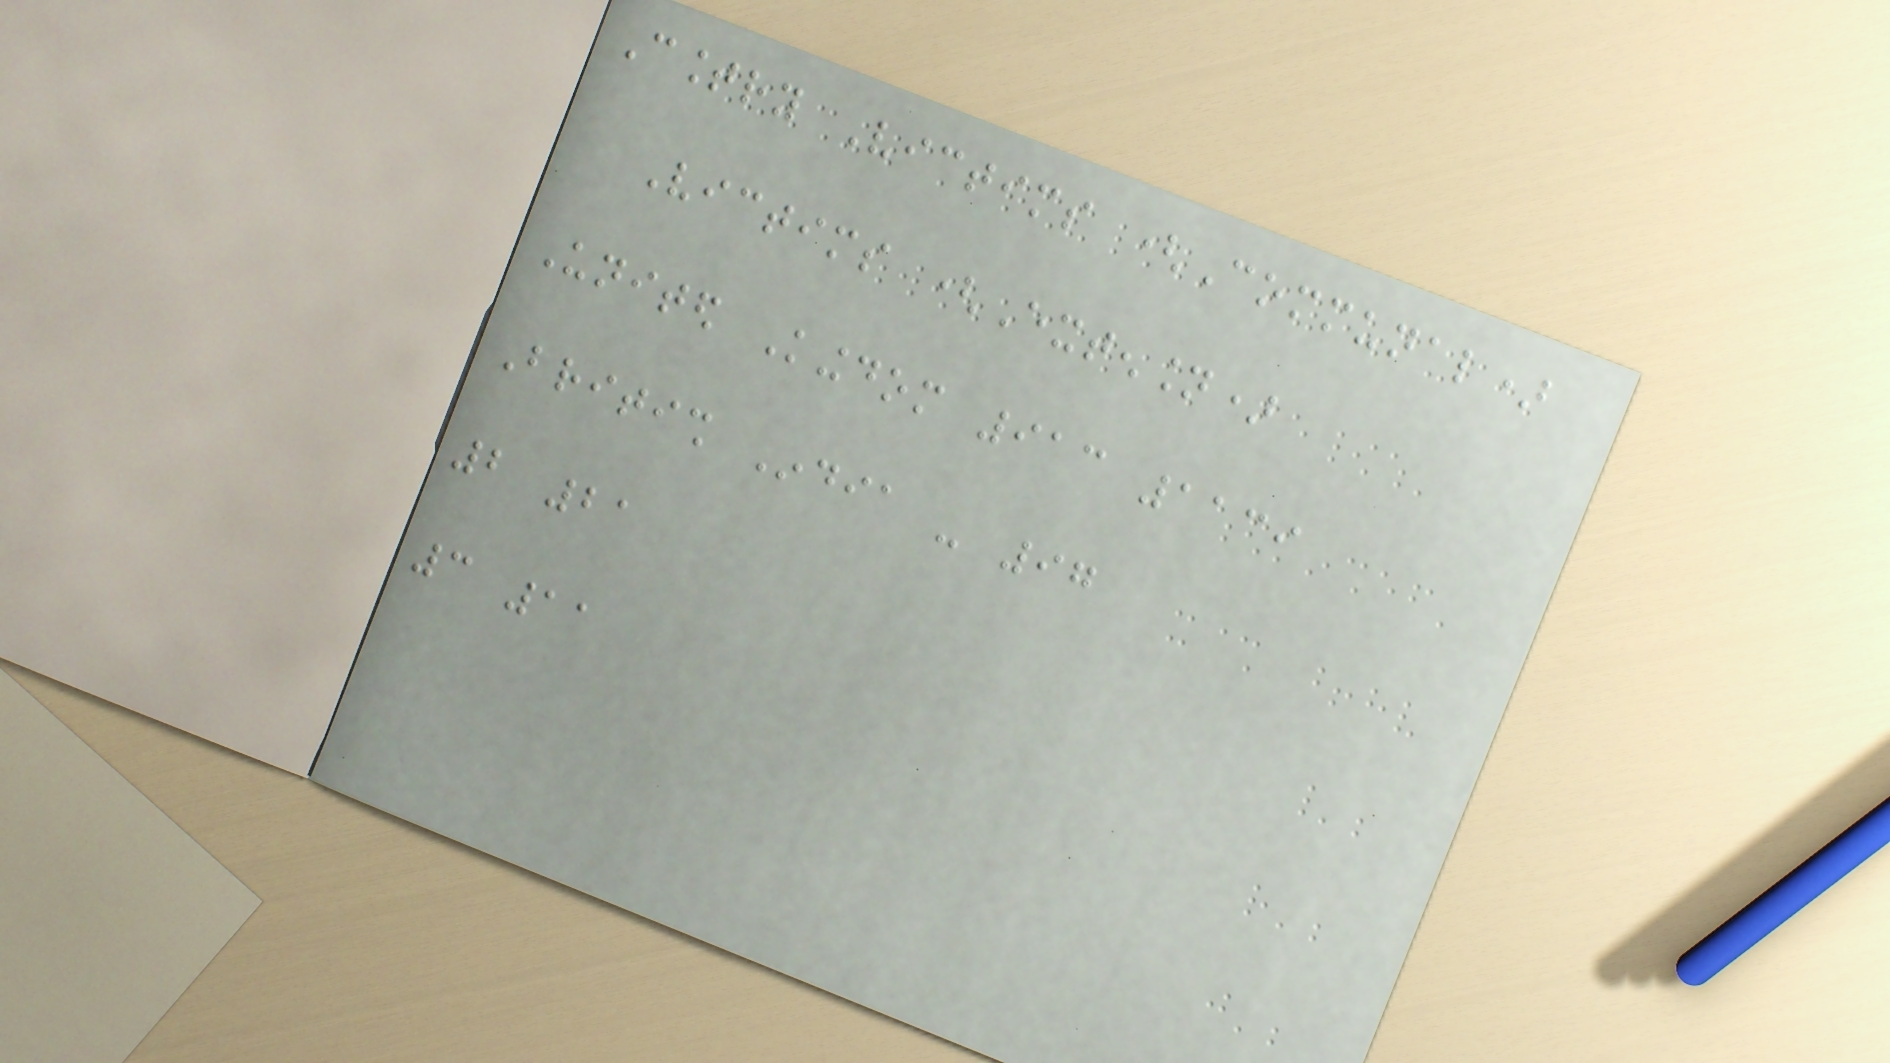Country Victims (Communal)
Victims (Extension)
United Kingdom 913 1139
British India - 97
2 21
3 11
